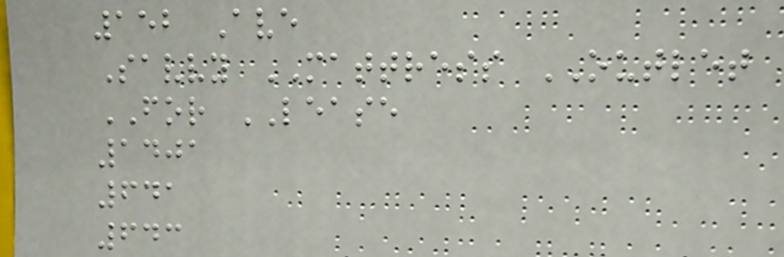152 Ave
Savvy MATTRESS OUTLET
FOR LEASE
1401
641
643
